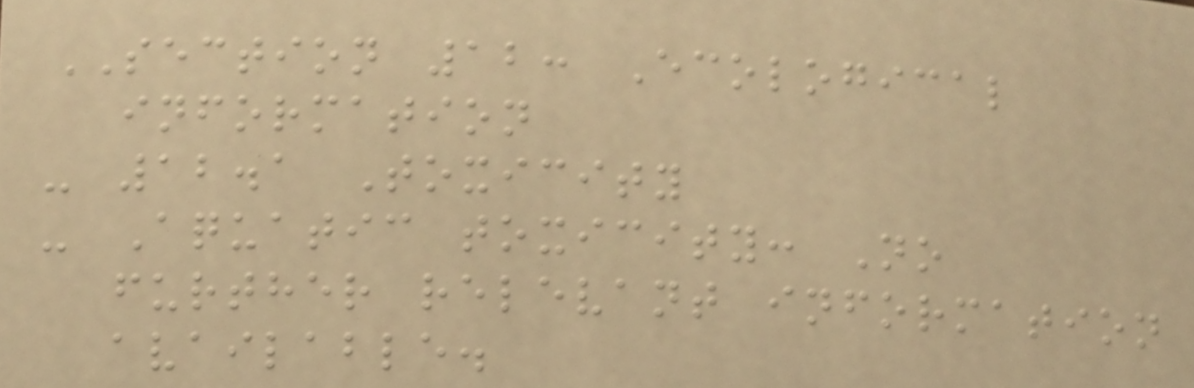SECTION 12: Ecological
information
- 12.1 Toxicity
- Aquatic toxicity: No
further relevant information
available.
